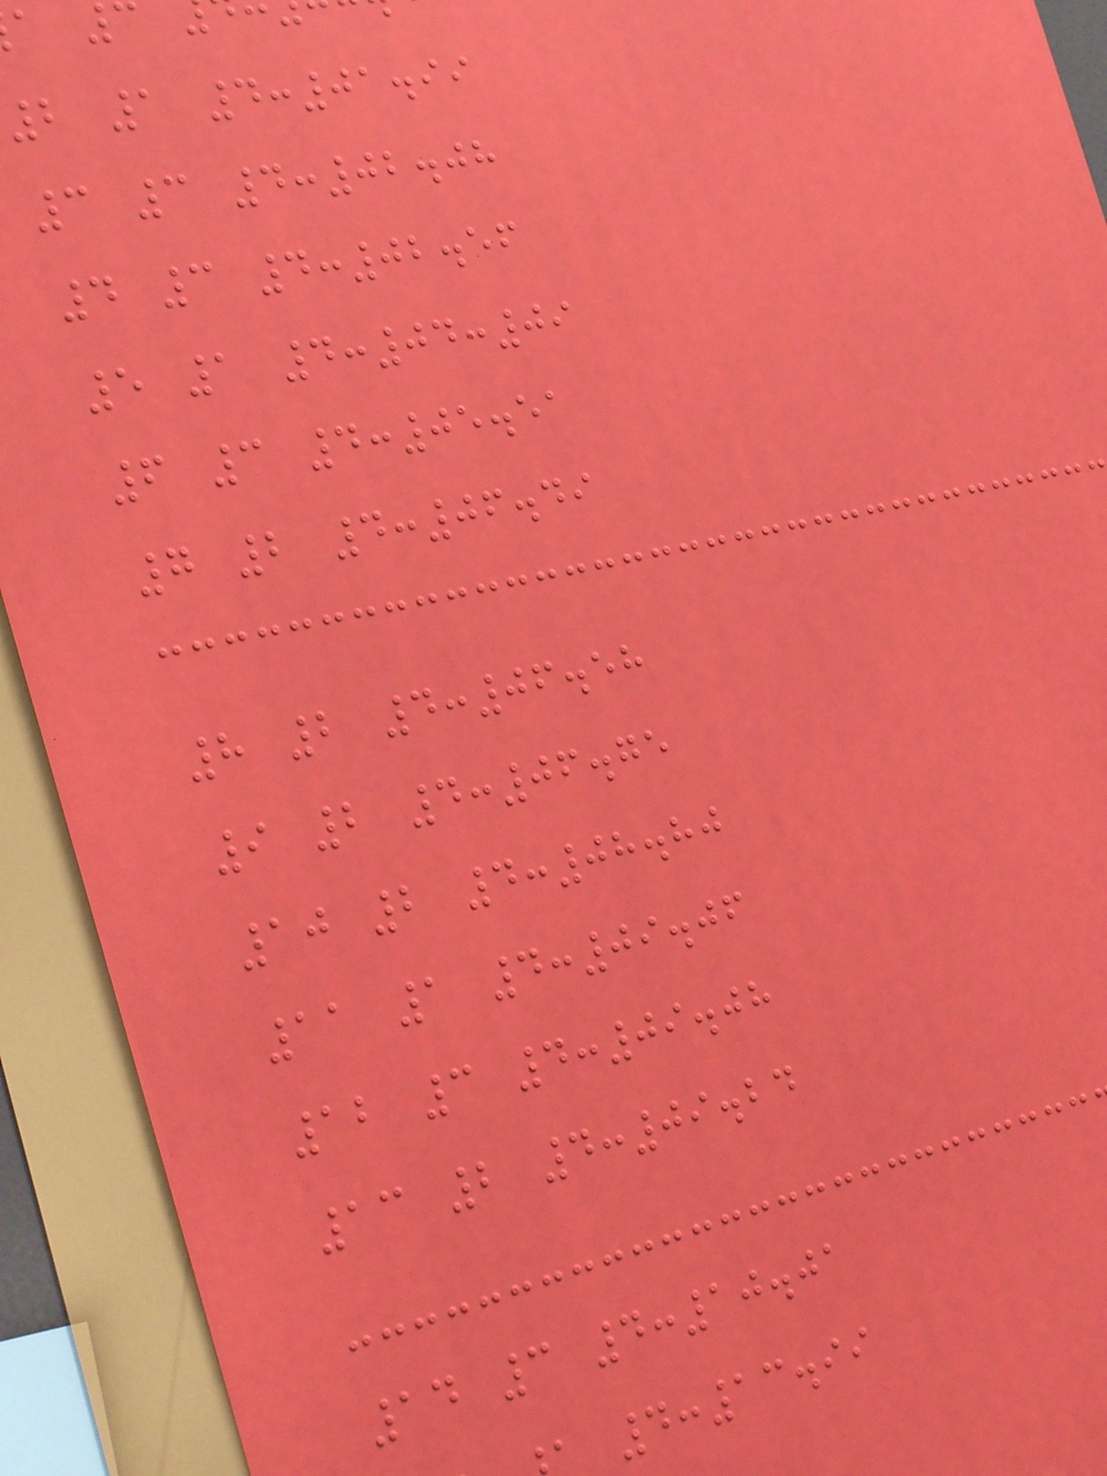2 1 4:01.99
3 3 4:02.08
4 3 4:02.56
5 1 4:04:09
6 3 4:05.51
7 2 4:06.49
8 2 4:06.58
9 2 4:06.75
10 2 4:08.80
11 1 4:09.06
12 3 4:09.08
13 2 4:09.24
14 3 4:10.01
4:13.99
